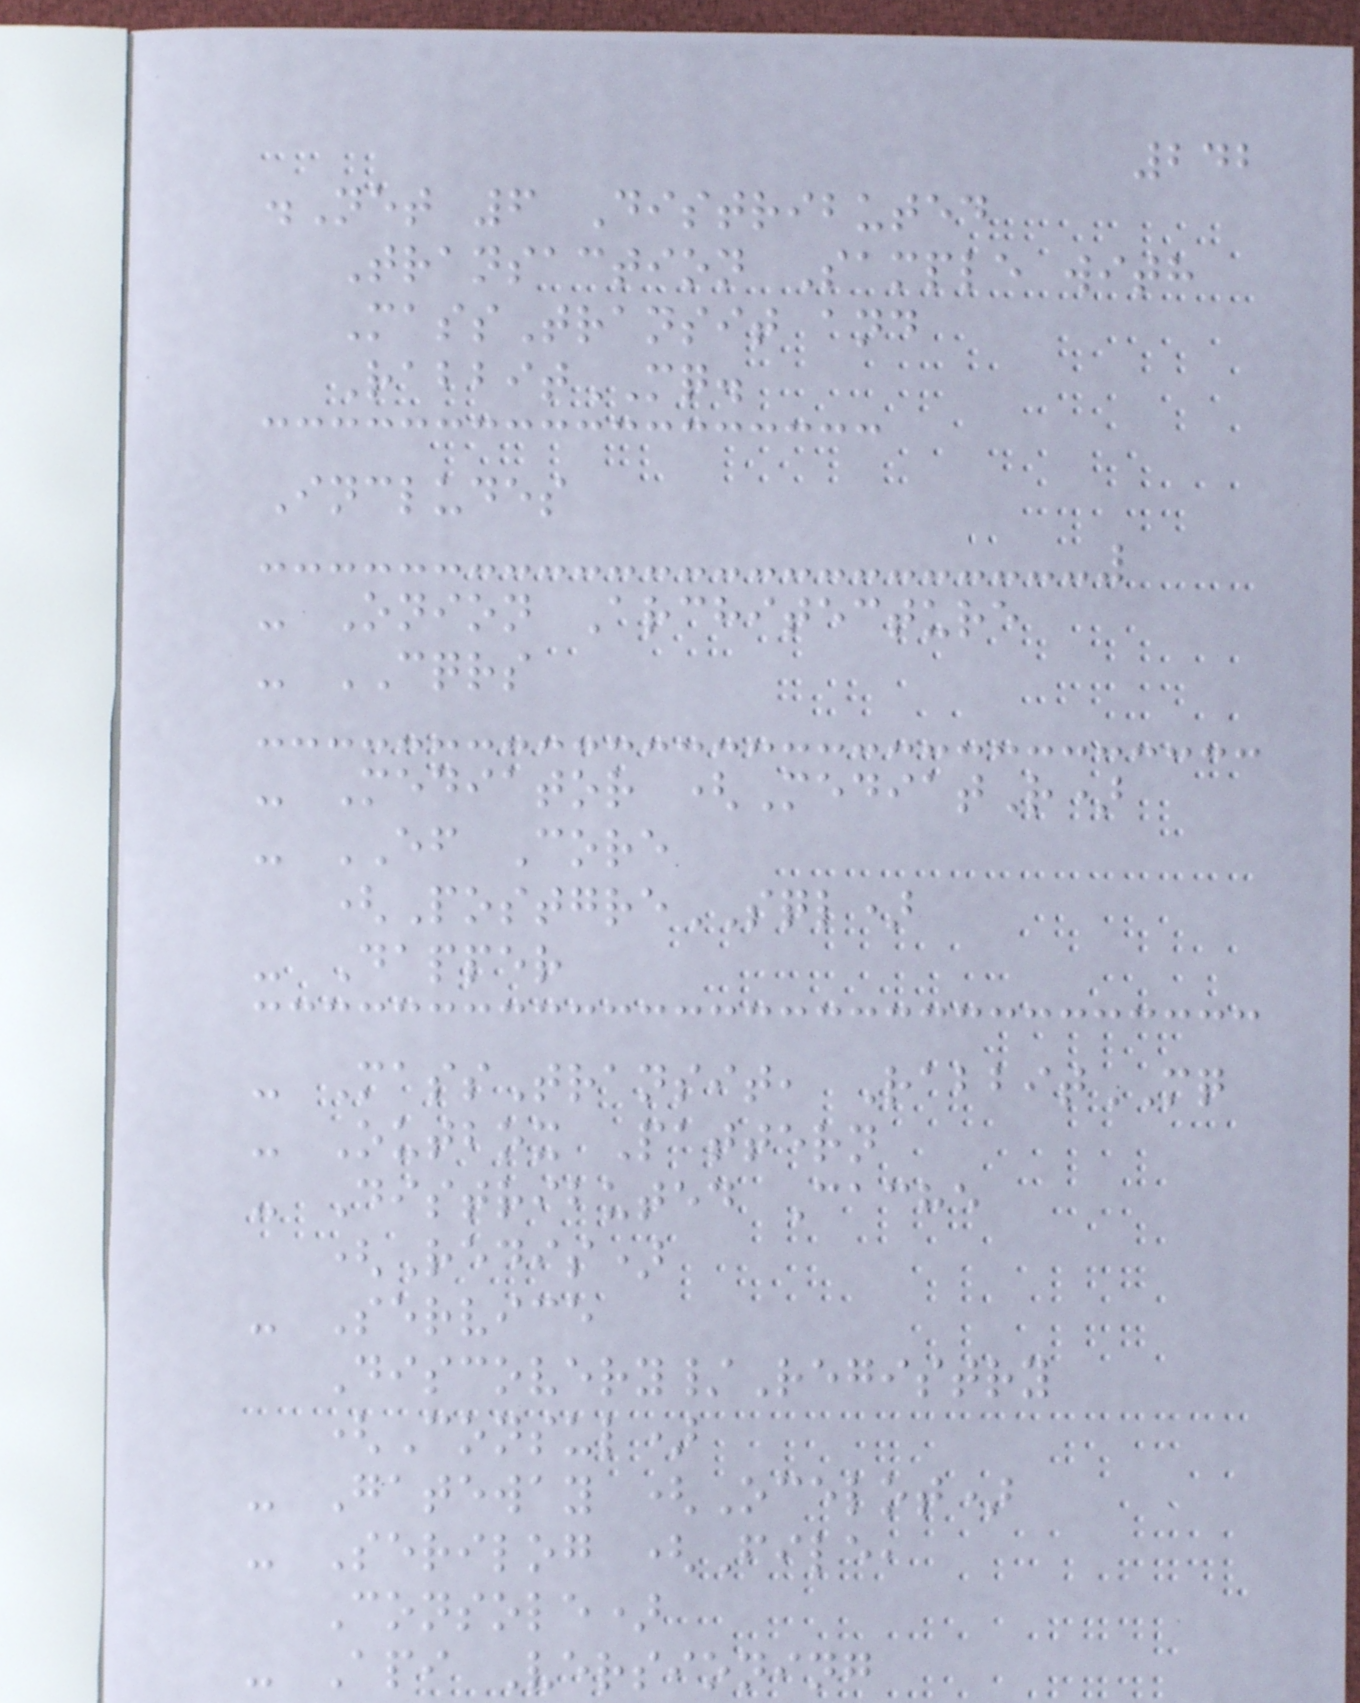242
.Net 6 Distributed
Transaction Sample with
MassTransit and
RabbitMQ.
Includes
- Onion Architecture
- CQRS
- Mediator (MediatR)
- EF Core
(PostgreSQL)
- Dapper
- MassTransit, RabbitMQ
- Outbox Pattern
- Distributed Cache
(Redis)
- Service
Discovery/Registry
(Consul)
- Gateway (Ocelot)
- Serilog (File,
Console)
- Api Versioning
